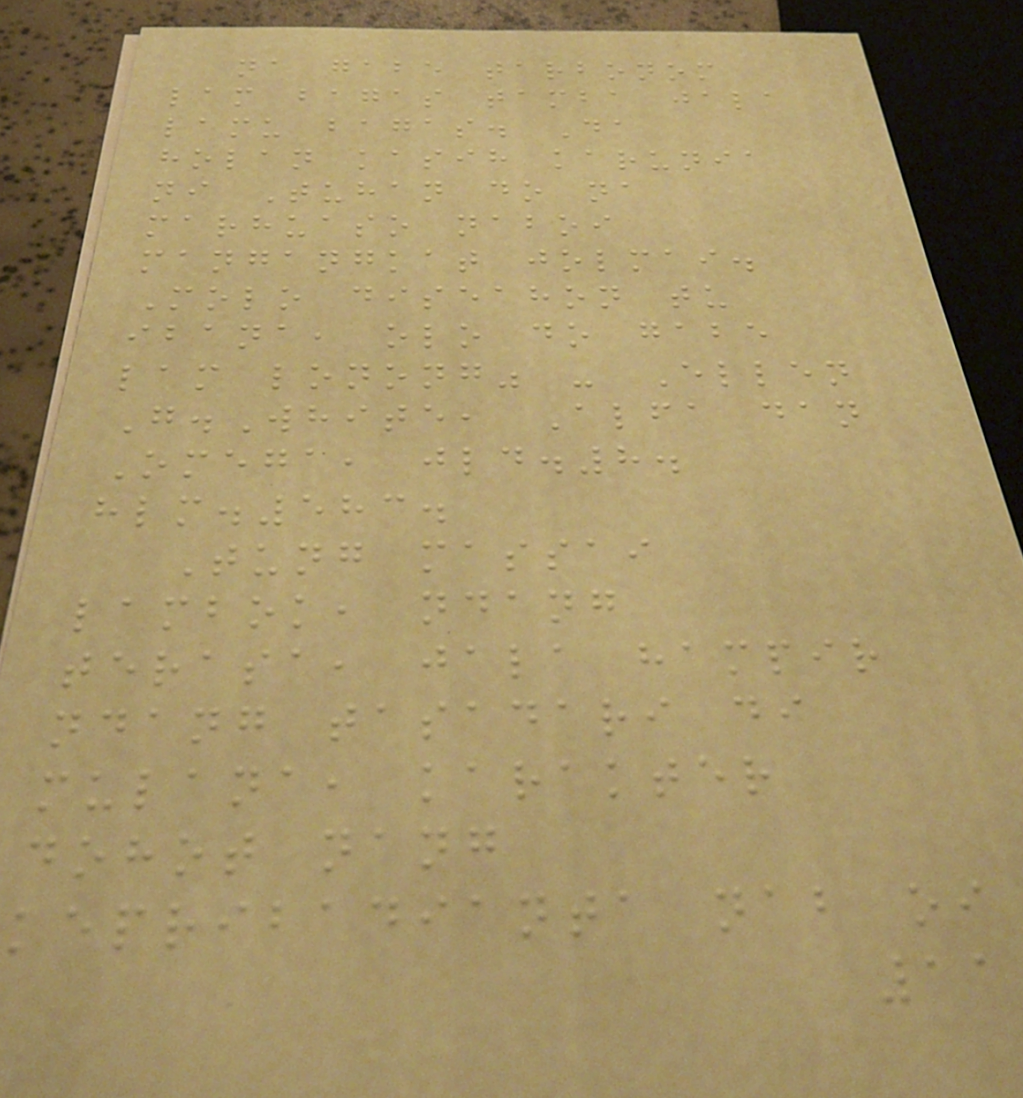na gabe tarbonom
lam bagas tamba jala
lamu bagas. Da
holan kasih karunia
ni Tuhan do na
marhuaso naboi
mangangkat jolmai.
Molo diseahon tu
ibana, olo do gabe
lam lonong" - Ellen
G.White, Alfa dan
Omega, jld.8.
hlm.583.
Tung massai
lambok, ndang
terasa, jala hampir
ndang tasadari di
mulana, karakter
dohot nang
kepribadianta nab oi
11
